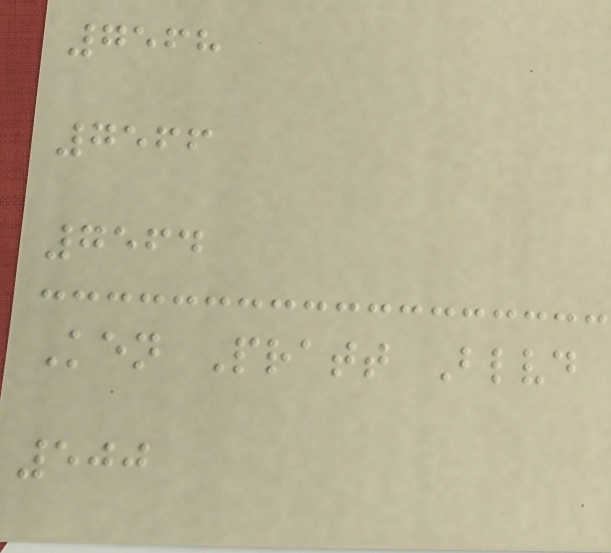7568
7566
7564
Ken Pratt Blvd
500
